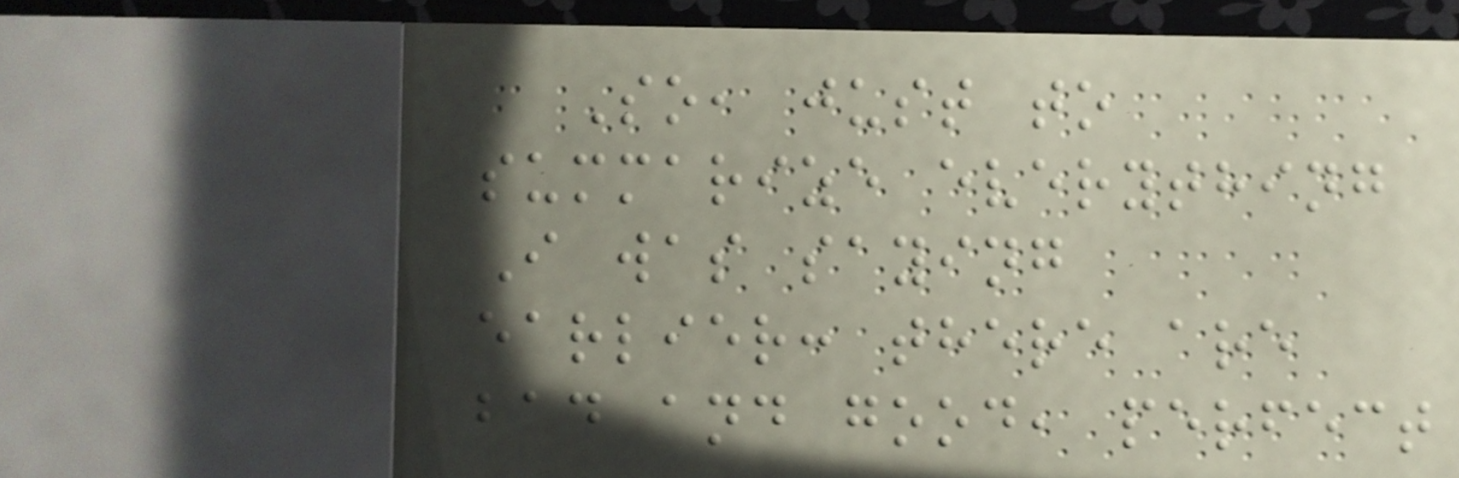So, just to
summarize everything
I was saying
earlier: there are
bad and good, perfect
